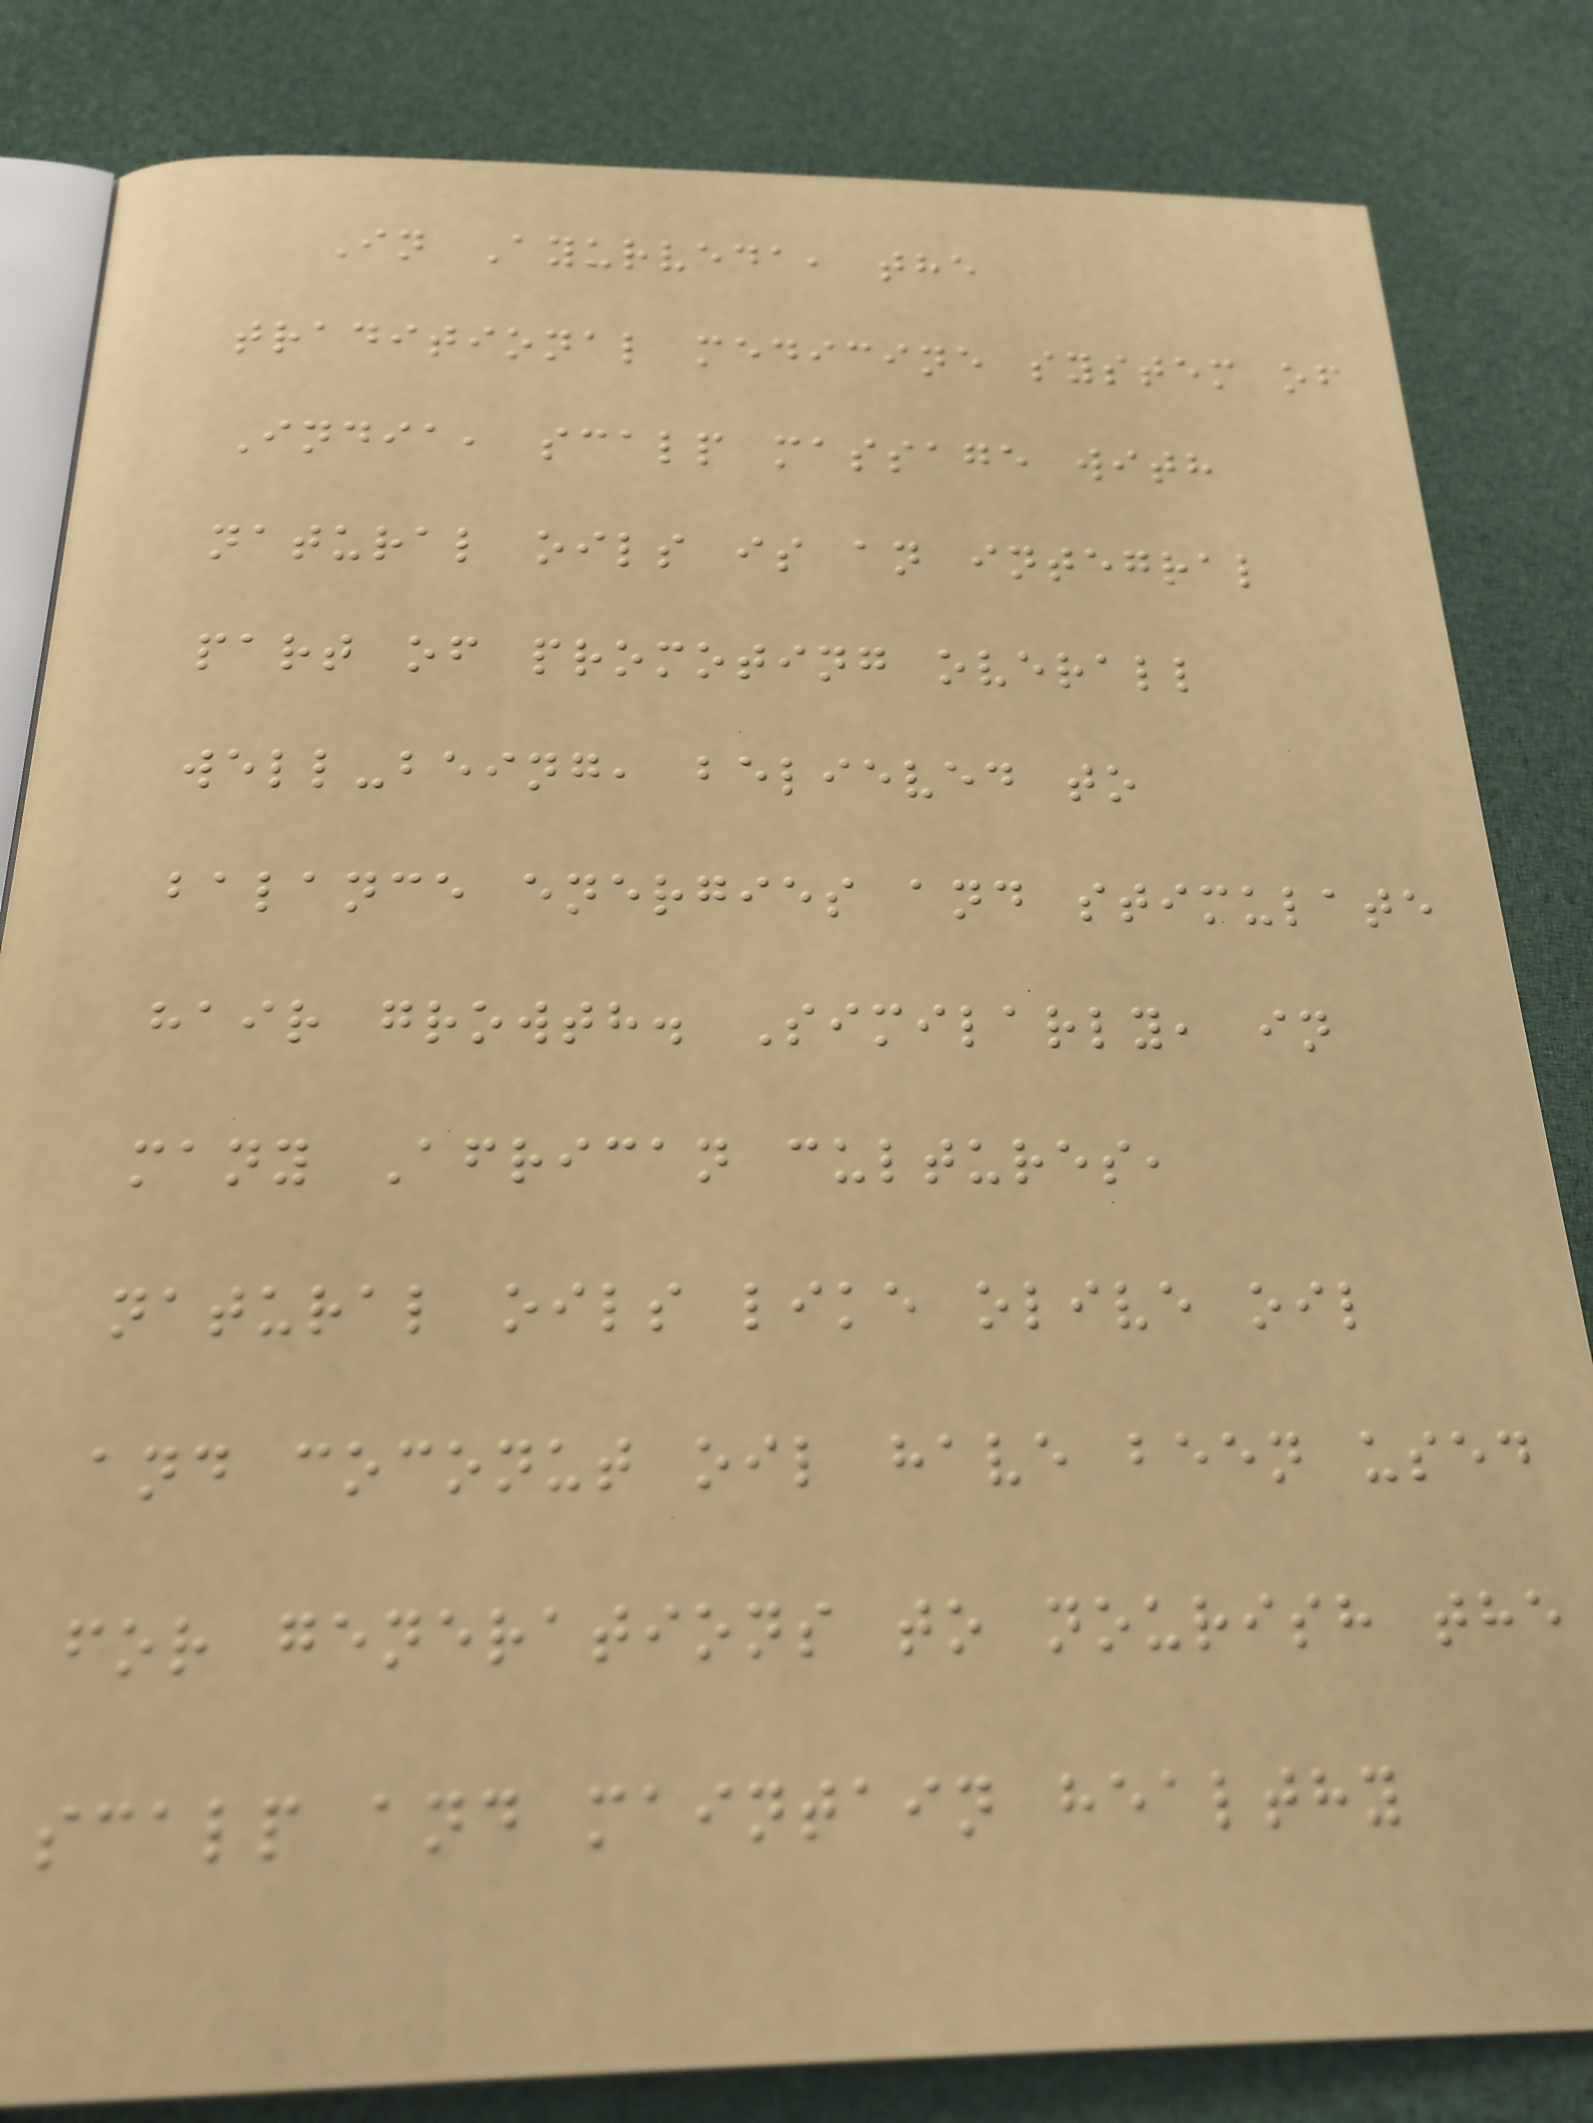In Ayurveda, the
traditional medicine system of
India, scalp massage with
natural oils is an integral
part of promoting overall
well-being, believed to
balance energies and stimulate
hair growth. Similarly, in
many African cultures,
natural oils like olive oil
and coconut oil have been used
for generations to nourish the
scalp and maintain healthy
